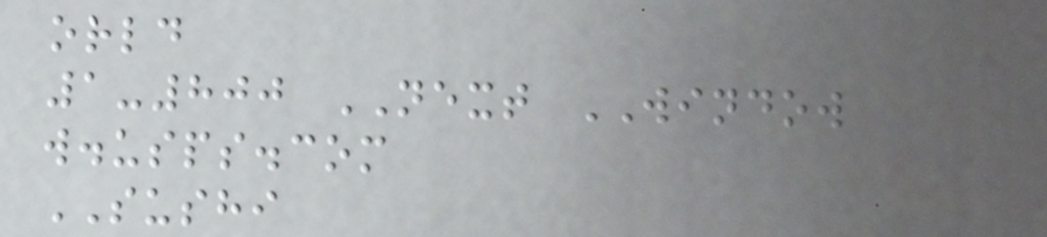orld
1-800 NEXT WINDOW
w.usps.com
SUSHI
